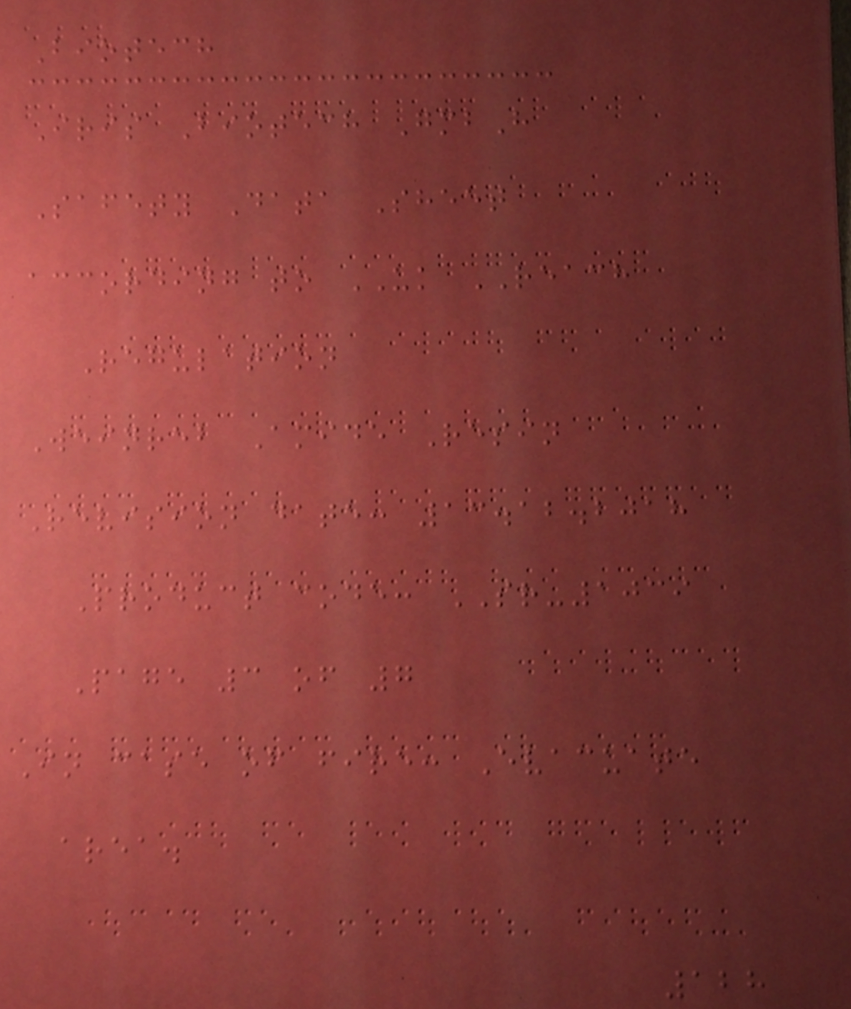Biotech
Iris Biotech GmbH
Safety Data Sheet
according to UK REACH
Regulation
Weinreb Amide Resin
Revision date: 13.12.2018
Product code: SR-1039
Page 3 of 7
In case of fire: Evacuate
area.
128
